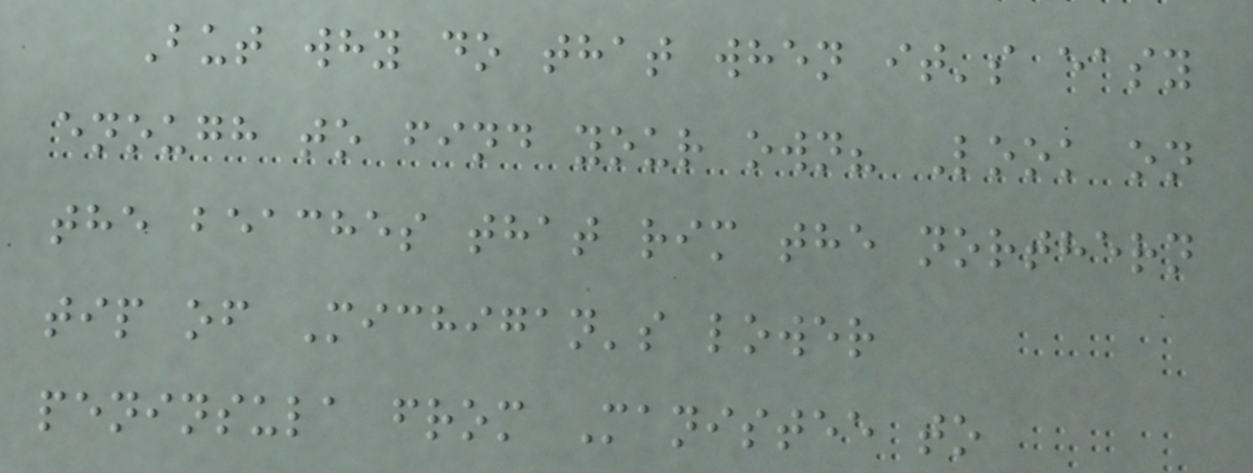But why do that when it's easy
enough to find your own? Look on
the beaches that rim the northern
tip of Michigan's lower
peninsula from Manistee to
